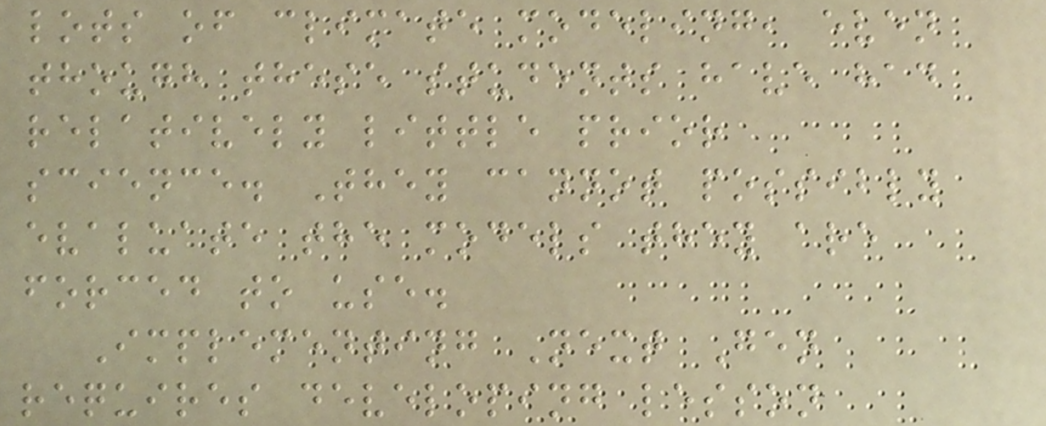lots of climate modeling, even
though these students have had
relatively little prior
science. They cannot possibly
evaluate the models they are
forced to use.
Implementing Next Gen
requires developing lesson
